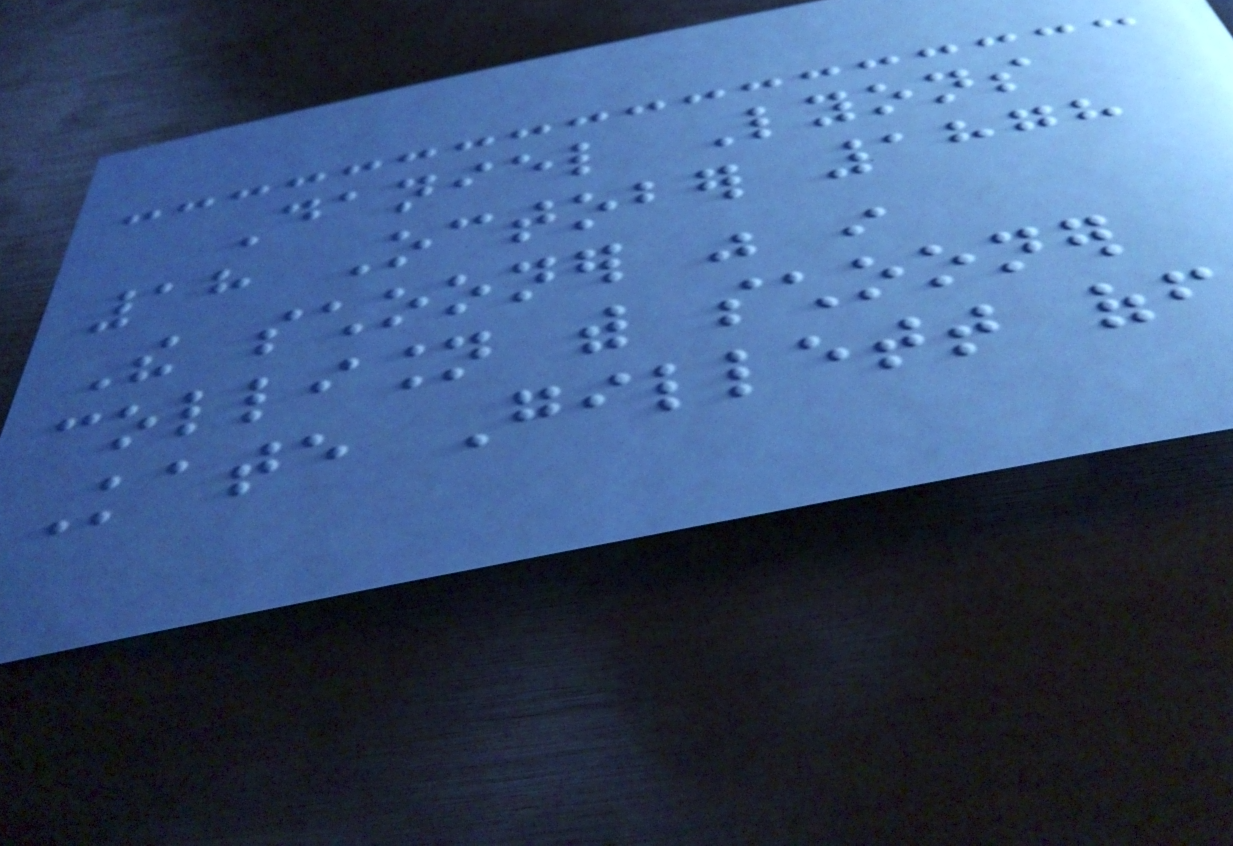Daniel Lyons
18 October 1878
The schooner was in
collision with schooner
Kate Gillett off
